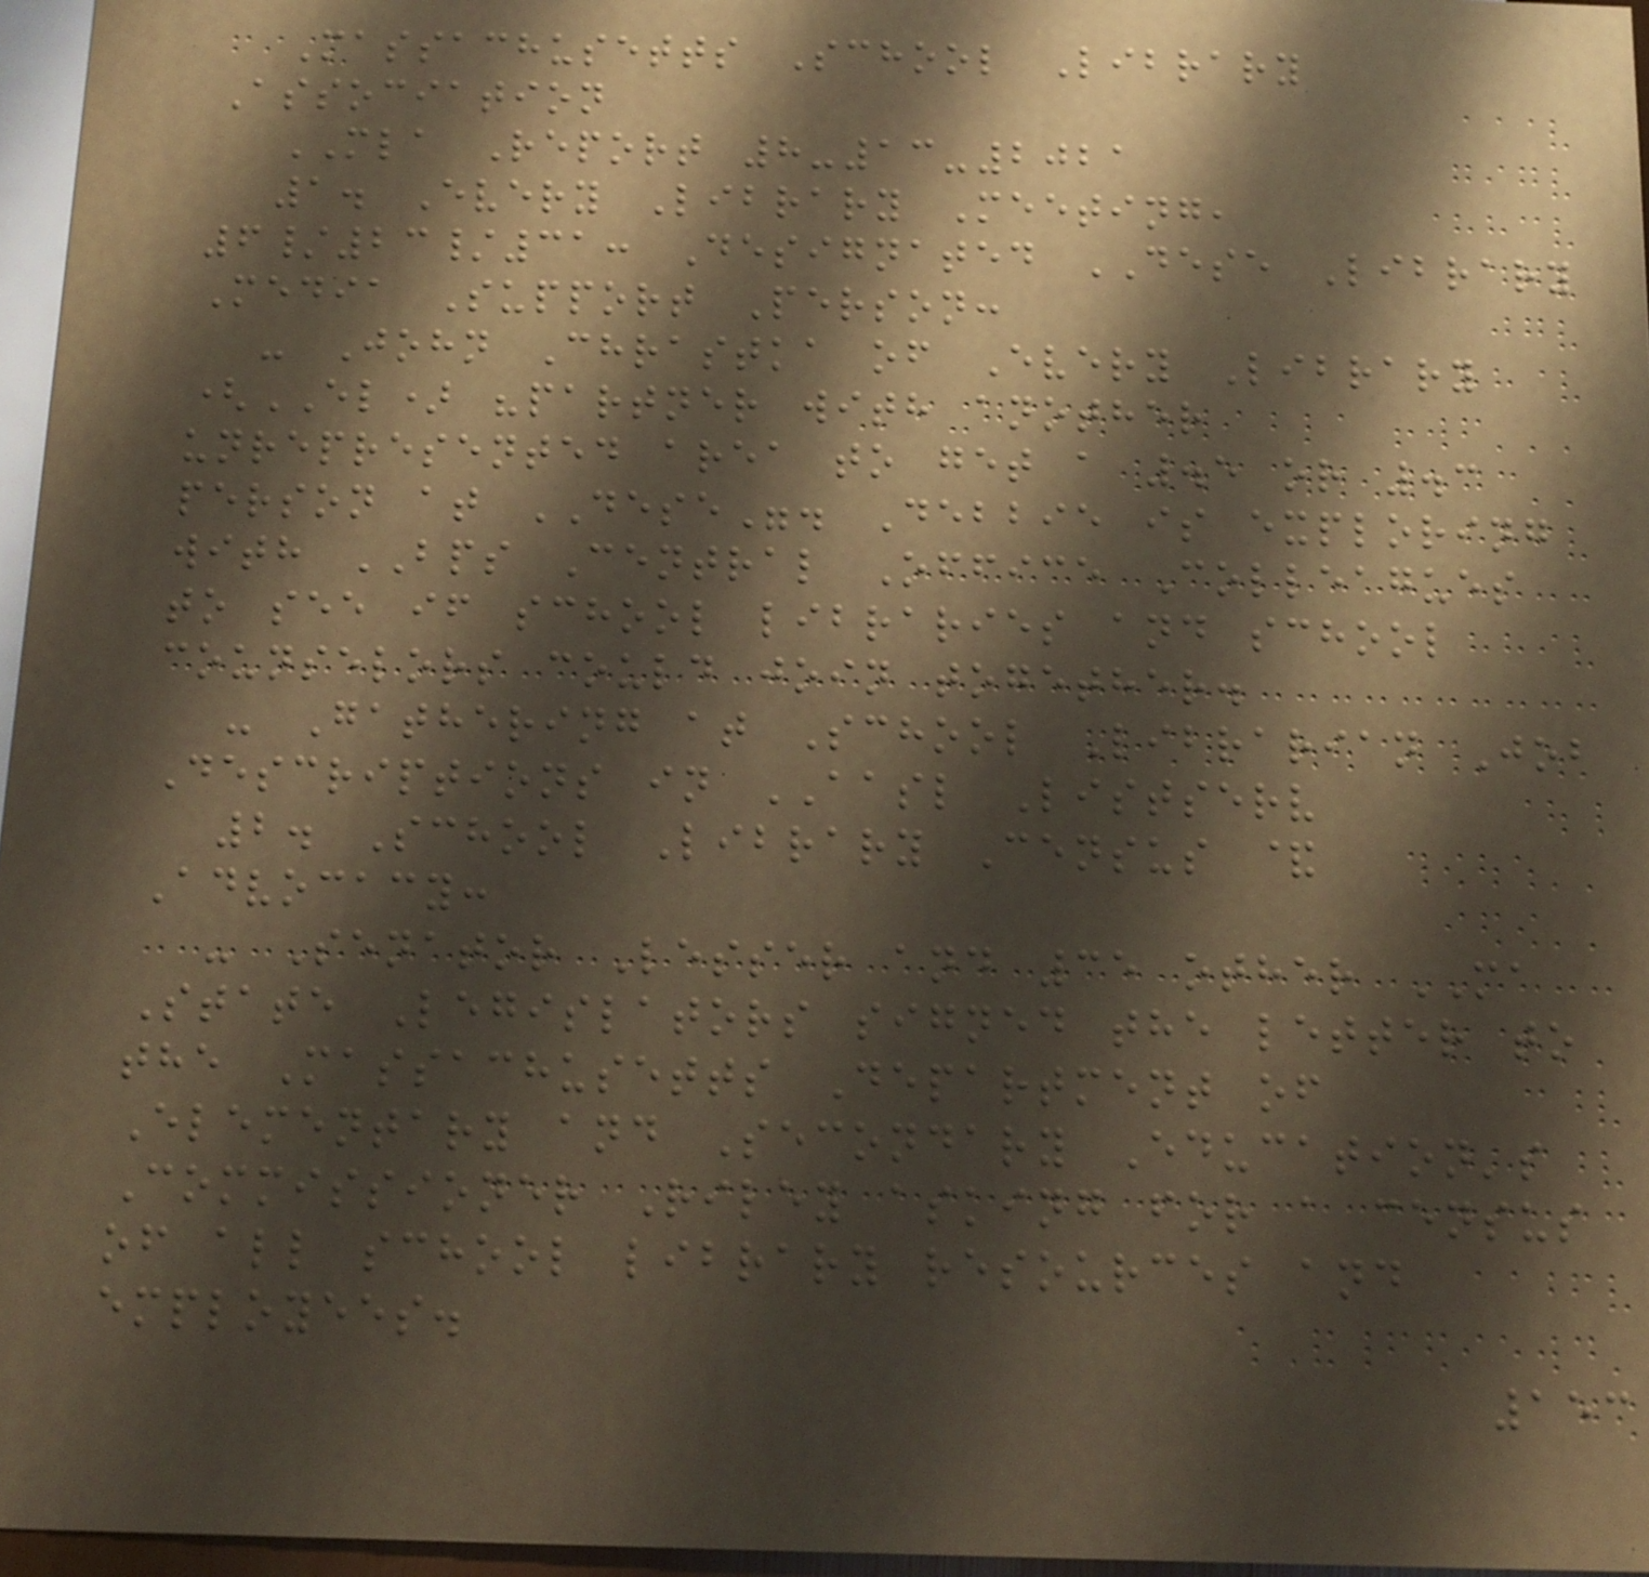Massachusetts School Library
Association
MLA Report 8-13-2021
1. Every Library Meeting,
6/23/31: Designated DESE Library
Media Support Person:
- John Chrastka of Every Library
(EL) "partner with another
unrepresented area to get a .5 or .3
person at DESE". Debbie is exploring
with BPS Central Office Colleagues
to see if school libraries and school
counselors could join together.
- Gathering at School Librarian Job
Descriptions in AASL Listserv
2. School Library Census &
Advocacy:
- Senator Lesser and 35 other MA
State Legislators signed the letter to
the Massachusetts Department of
Elementary and Secondary Education's
Commissioner Riley asking for a census
of all school library resources and
employees.
153
